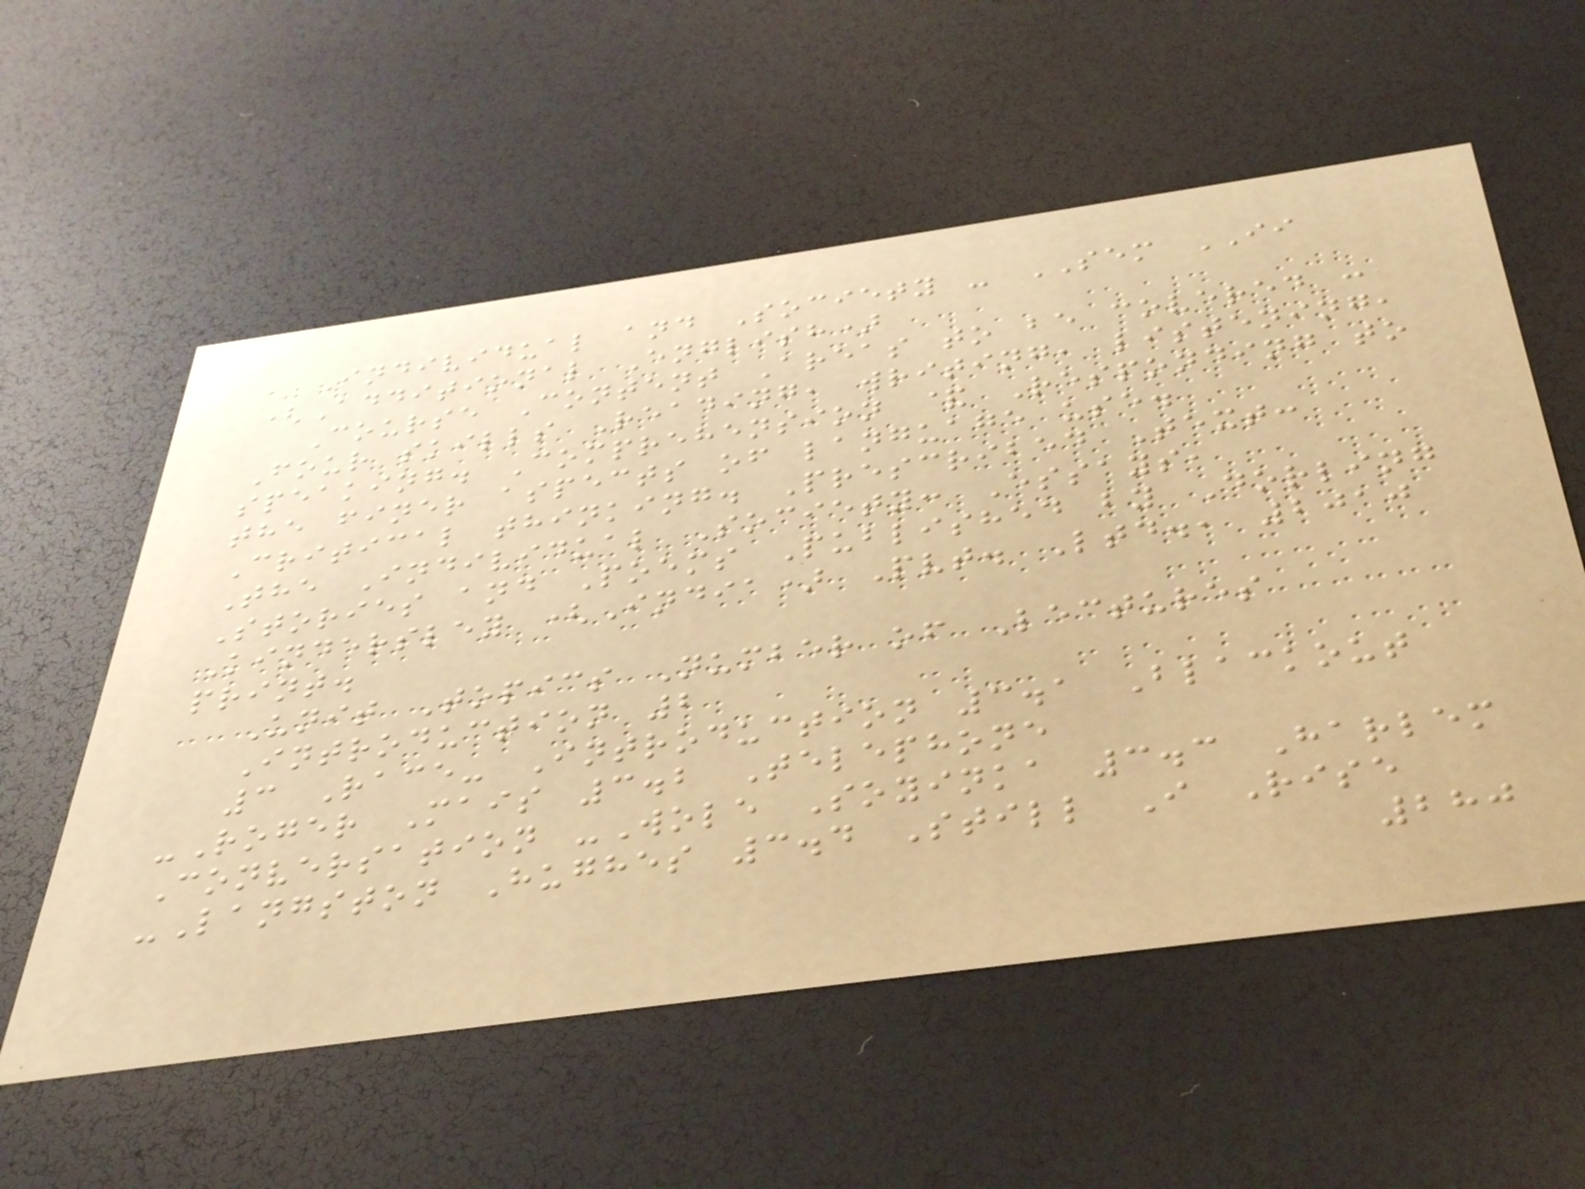Individual and Society - SEM II
(Additional English)
Course Content Areas to be covered :
Four skills Reading, writing, listening,
speaking. Comprehension & Responding to
the finer aspects of language use.
Critical thinking. Prescribed Text:
The Individual Society: Essays,
Stories and Poems Published by Dorling
Kindersley (India) Pvt. Ltd., 2010
print.
Unit Topics Number of Lectures
Introduction 2
3 Race- Introduction 3.1 Blackout
-Roger Mais 3.2 Telephone
Conversation -Wole Soyinka 3.3 Harlem
-Langston Hughes 3.4 Still I Rise
280
